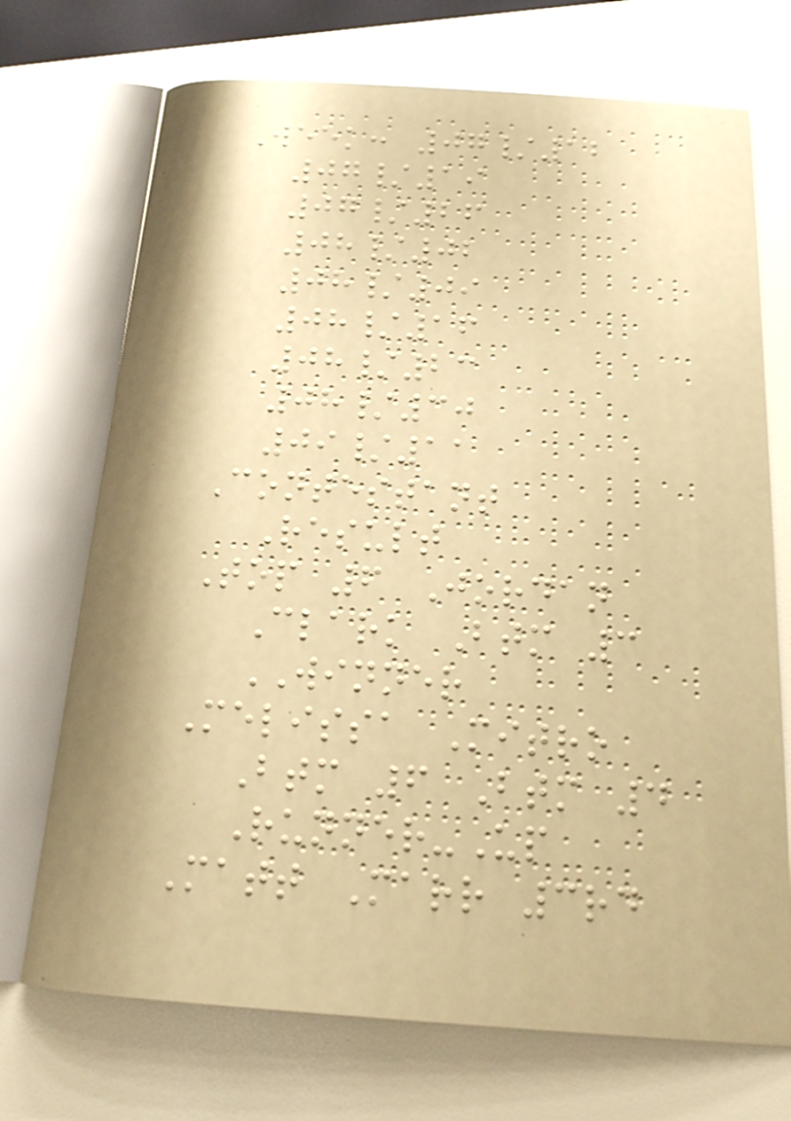Week: 07/12
07/19
07/26
08/02
08/09
08/16
08/23
08/30
09/11
Contestant
Result
Top 6 Jordan
Clark Btm 3
WINNER
Melissa Mitro
Btm 6 Btm 4
Runner-Up
Matt Marr 3rd
